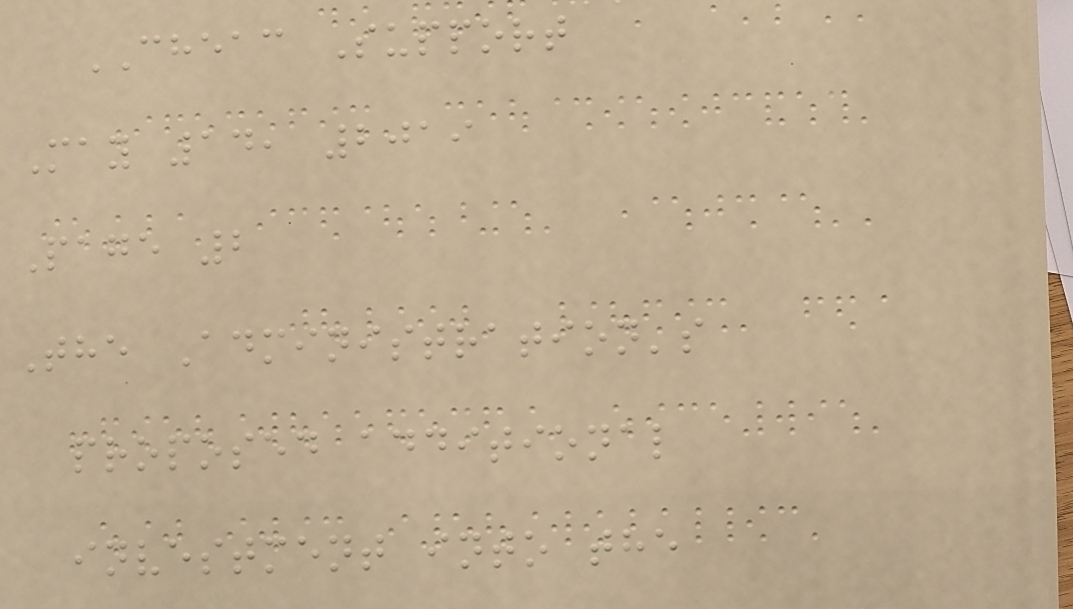CHEAC Support
May 14, 2019
Page 2
The Administration's
proposed additional
investment into the
